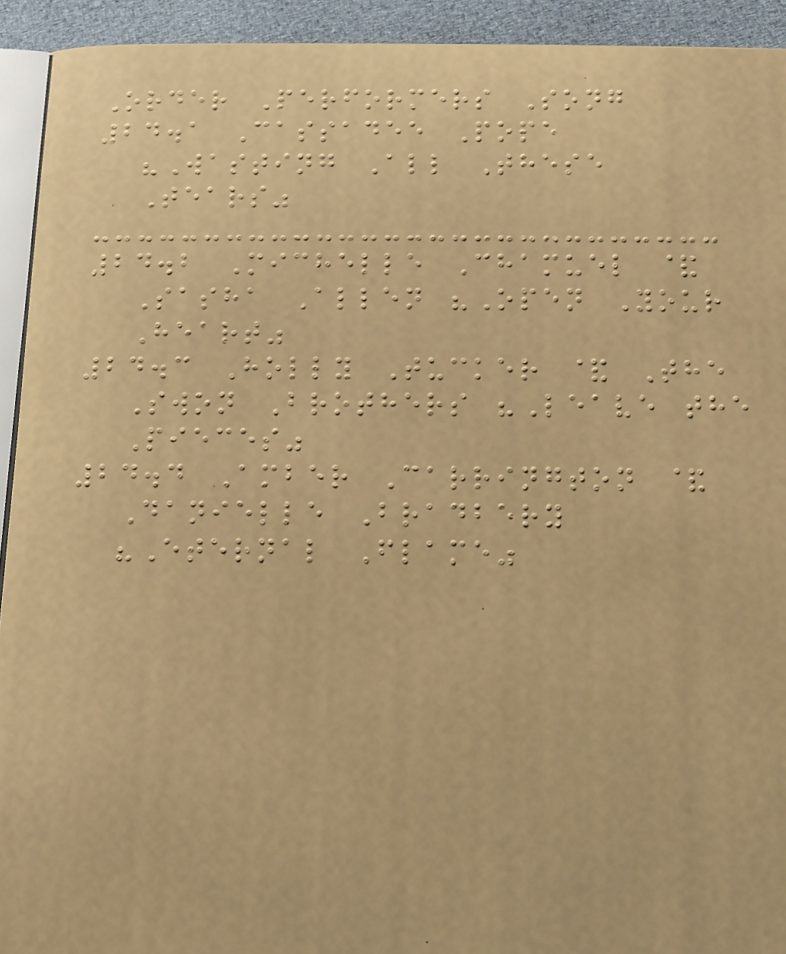Order Performers Song
24.1 Cassadee Pope
"Wasting All These
Tears"
24.2 Michelle Chamuel &
Sasha Allen "Open Your
Heart"
24.3 Holly Tucker & The
Swon Brothers "Leave the
Pieces"
24.4 Amber Carrington &
Danielle Bradbery
"Eternal Flame"
